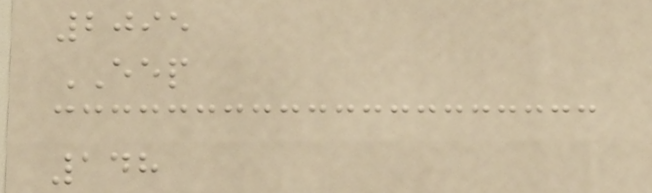2095
EEP
148
